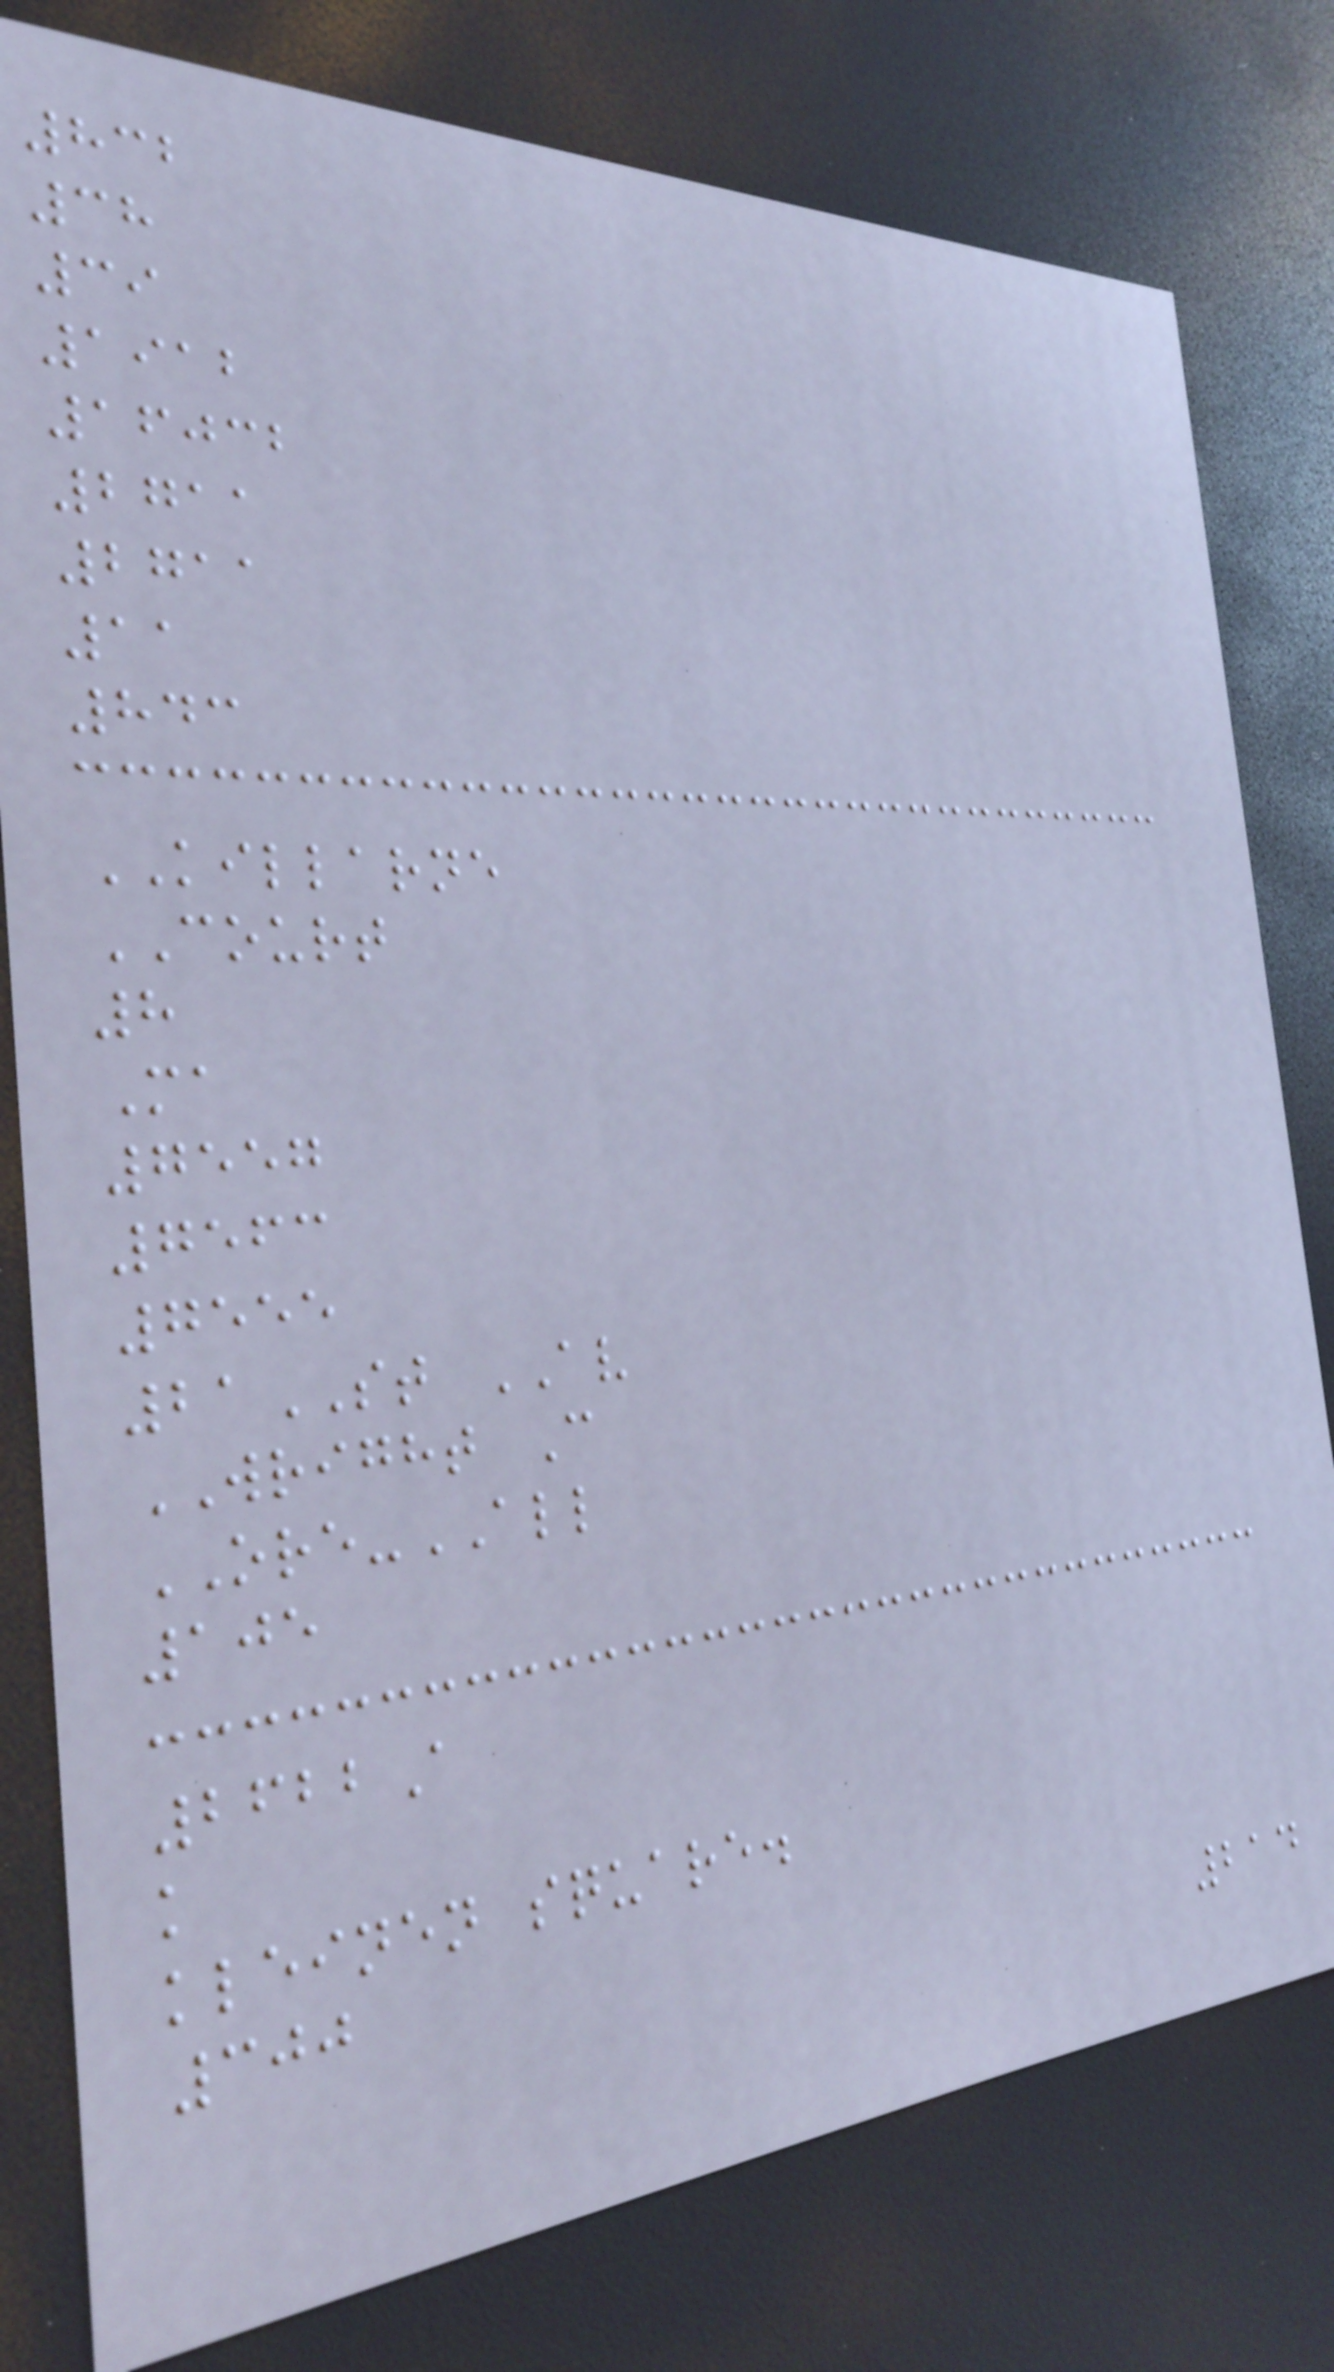832
38
39
1912
16032
2711
2711
11
843
KILLARNE
COURT
8
Ma
7557
7563
7555
21ST AV
WRIGHT C
ORE-ALL
105
2622A
k
kleinen square.
300
214
